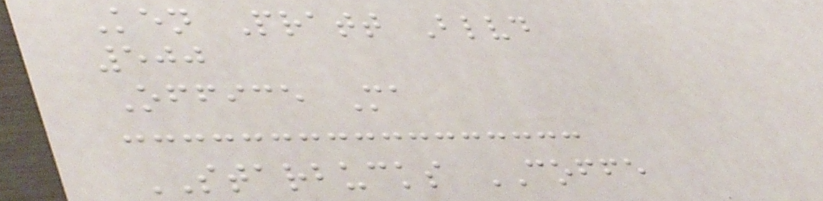Ken Pratt Blvd
500
Office Ma
STARBUCKS COFFE
